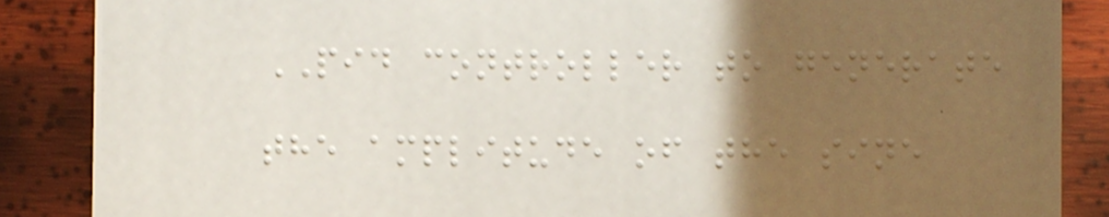PID controller to generate
the amplitude of the sine
